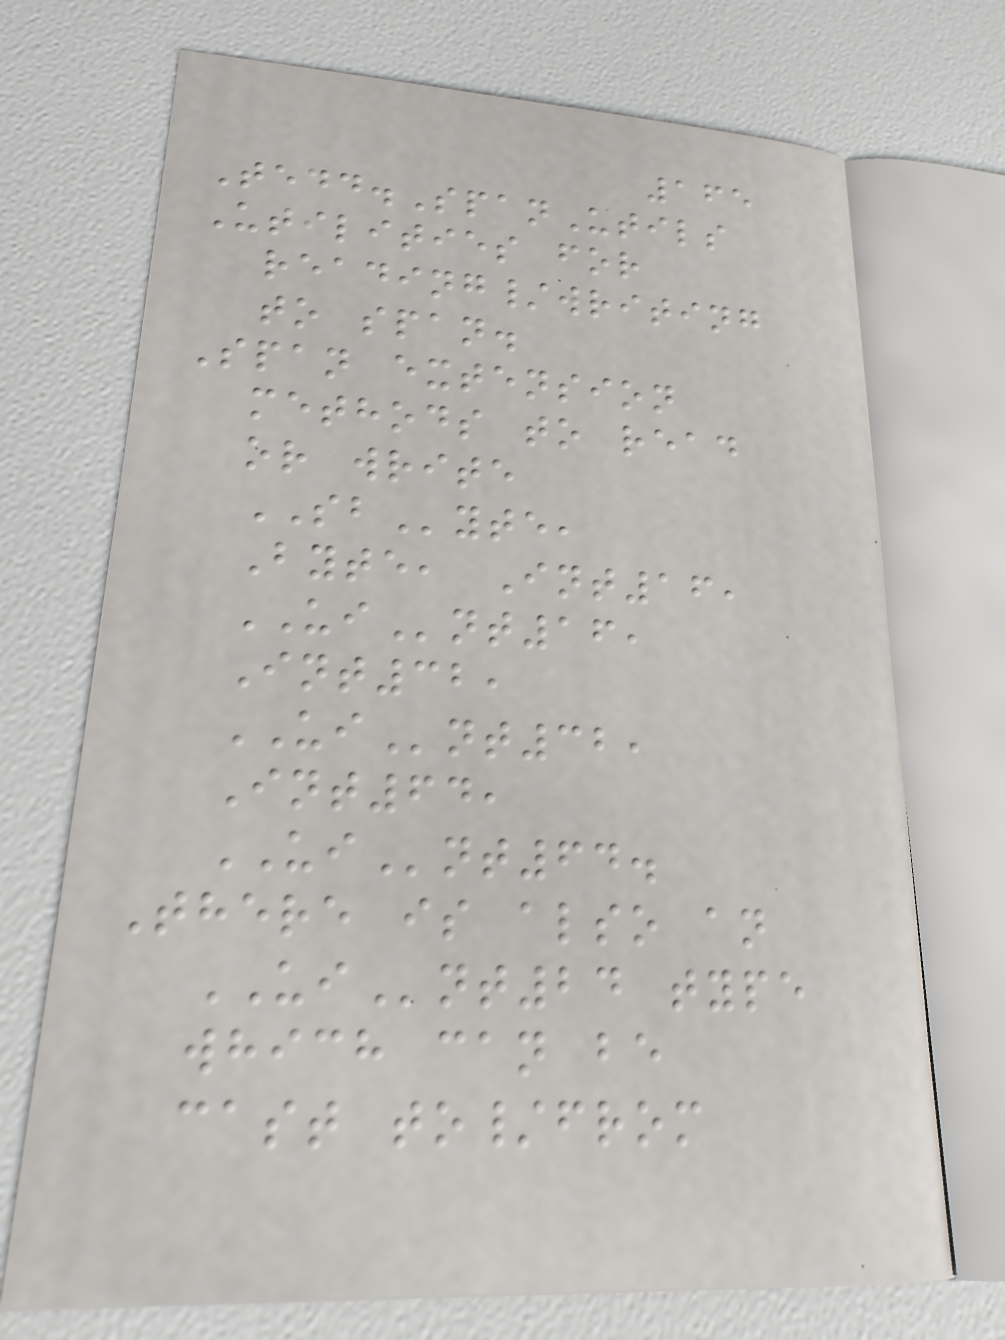165
Tedd.SpanUtils
Utilities for
reading/writing
to span.
Span extension
methods to read
or write
SByte,
Byte, Int16,
UInt16,
Int32,
UInt32,
Int64,
UInt64.
There is also an
UInt24 type
which can be
cast to/from
